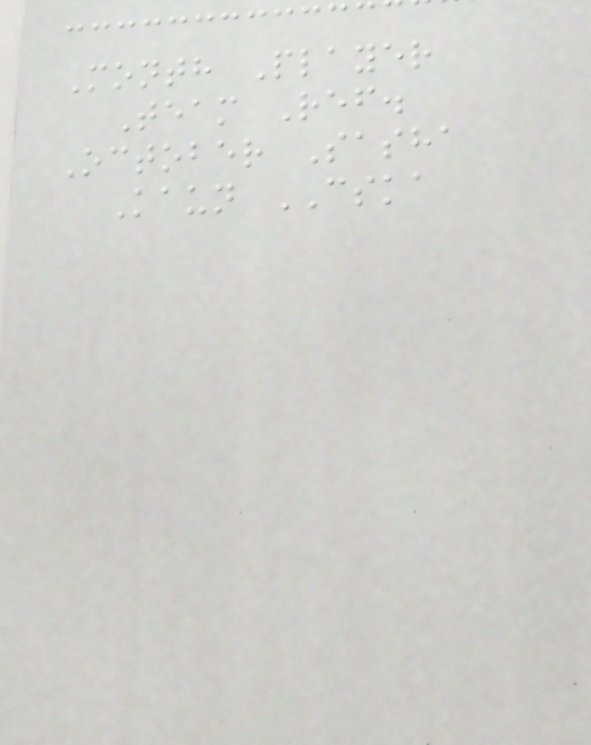Month Player
Team Ref.
October Sasha
Kaun CSKA
